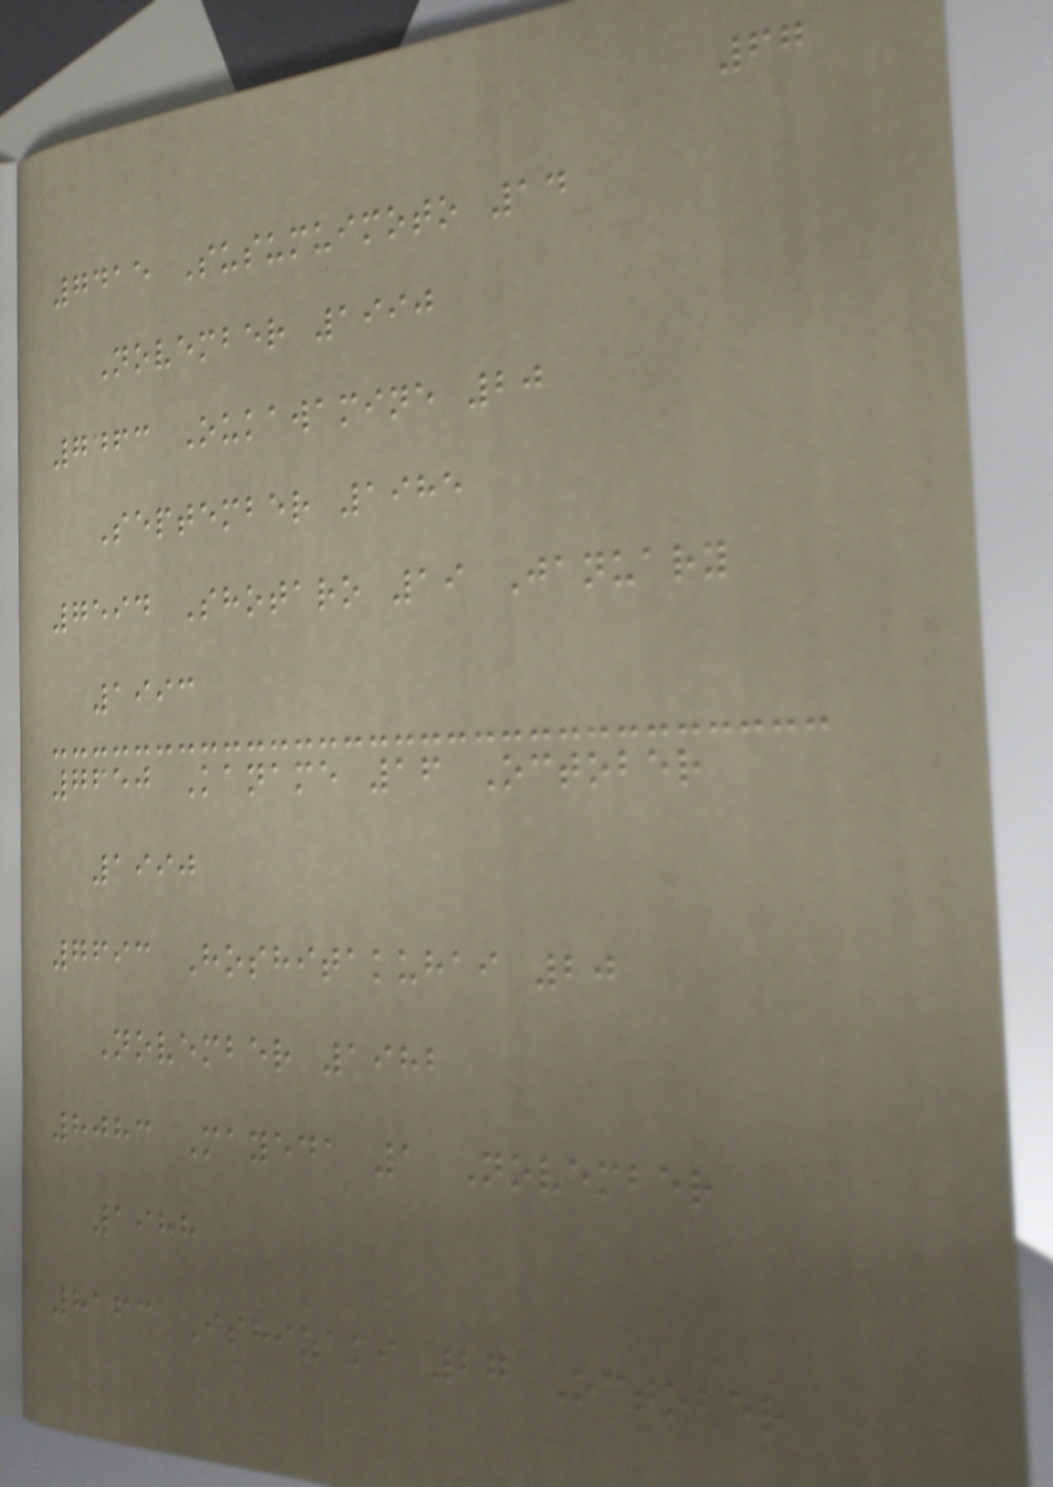67
7415 Susumuimoto 14
November 1990
7463 Oukawamine 20
September 1985
7594 Shotaro 19 January
1993
7650 Kaname 16 October
1990
7693 Hoshitakuhai 20
November 1982
8083 Mayeda 1 November
1988
8163 Ishizaki 27 October
